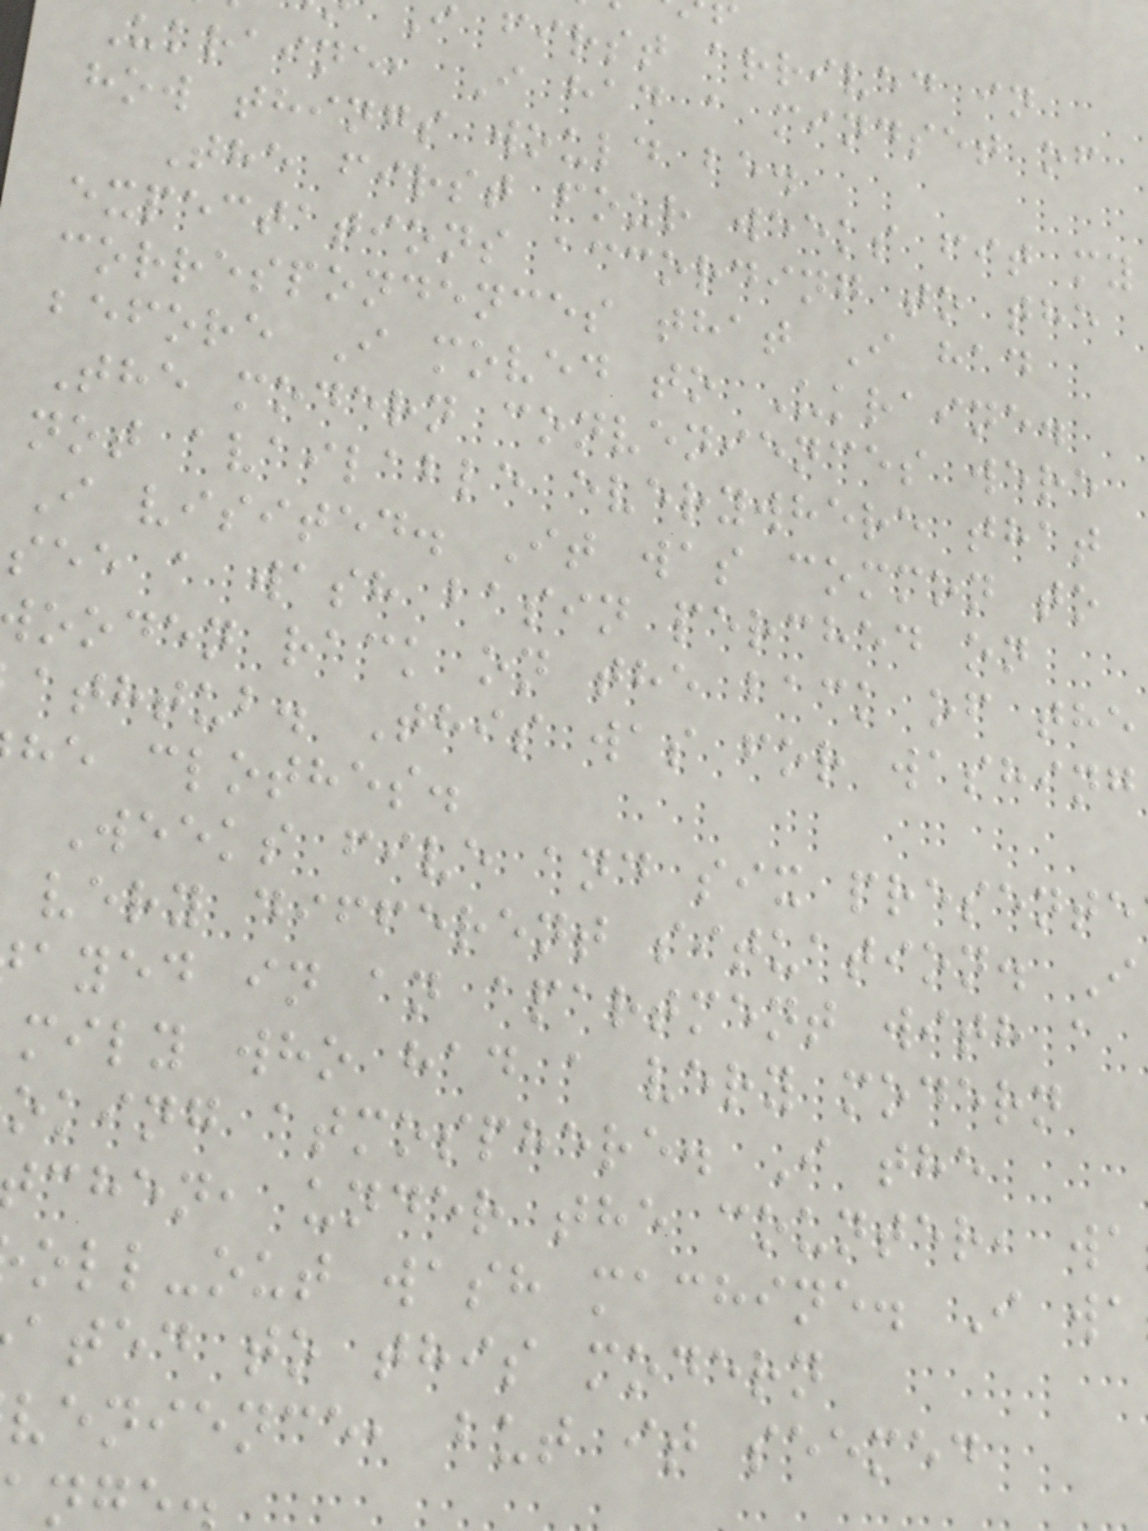first arrived in
Ukraine, I had a mindset of
how things would be.
The first four weeks fit my
expectations according to the
correspondences that I had
before I moved to Ukraine.
The modern conveniences were
not available everywhere that
I visited. It was common to
see a wash basin perched on
ooden rack on the back of the
athtub. This was for washing
he clothes.
Weeks five and six presente
very different situation. I
ayed in an apartment with a
mily who had a very modern
oking atmosphere. I the
chen, under the counter, wa
oll-out wash machine. I wa
ated to this modern
venience, but it seemed
